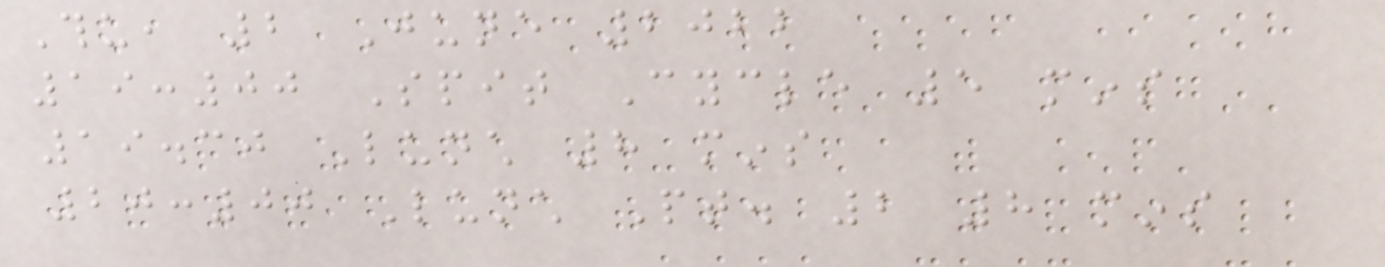Thu, 2 June 2022
19:00 Spit Cycle 5 mins
19.30 Lunch 8 mins
20:00 Lunch Pt. 2 8 mins
